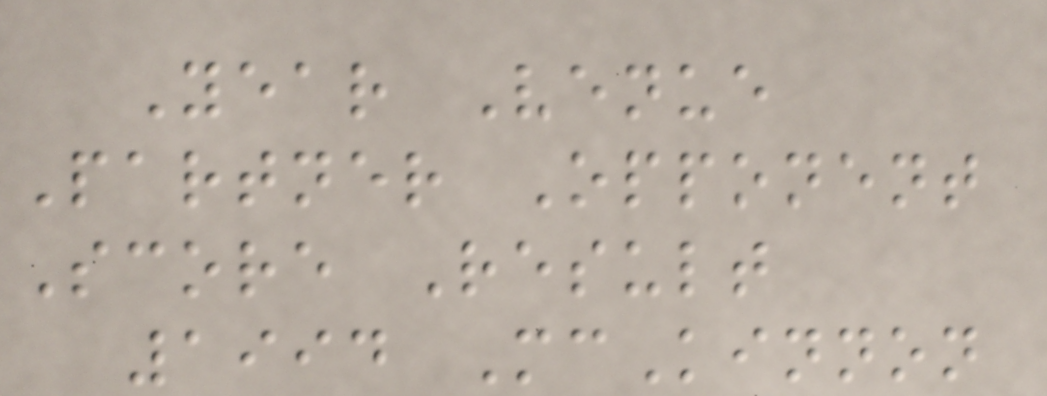Year Venue
Partner Opponent
Score Result
1994 McKinnon
